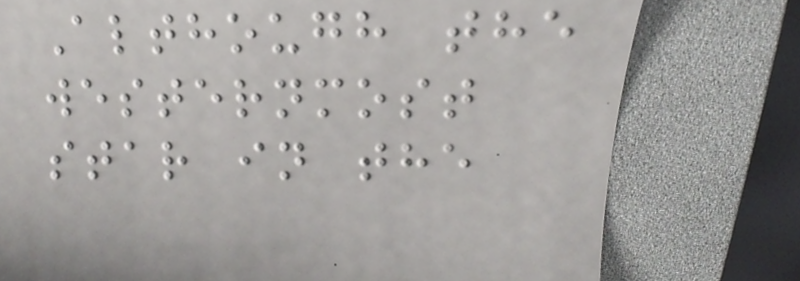Although the
westernmost
star in the
